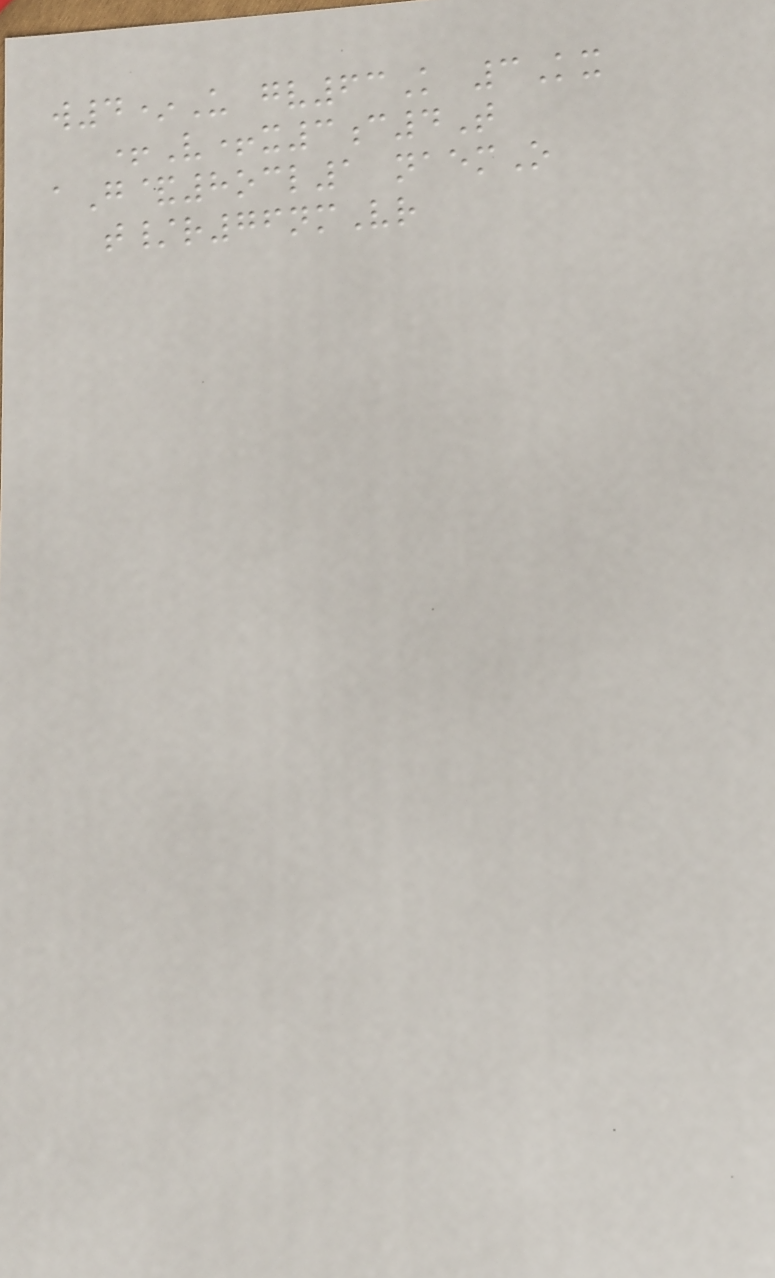w4*U gv63K 3Kx
+V+x3c4T
aG&8ocl1 naemO
t/r76nmVr
